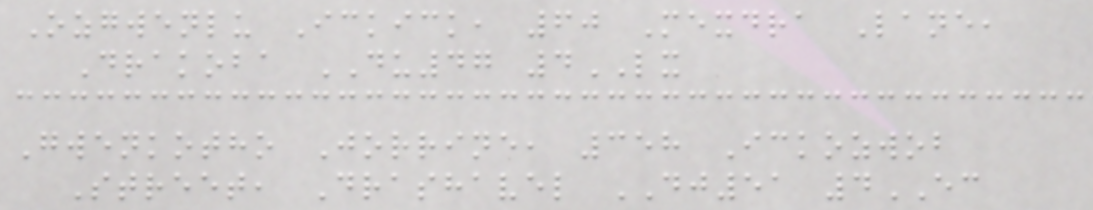Ozgwenlu Ickick, 60 Mexdra Lane,
Drakoba DU47 4LX
Gwenkotho Jorrine, 358 Ickozwob
Street, Drashavel DJ51 4EC
